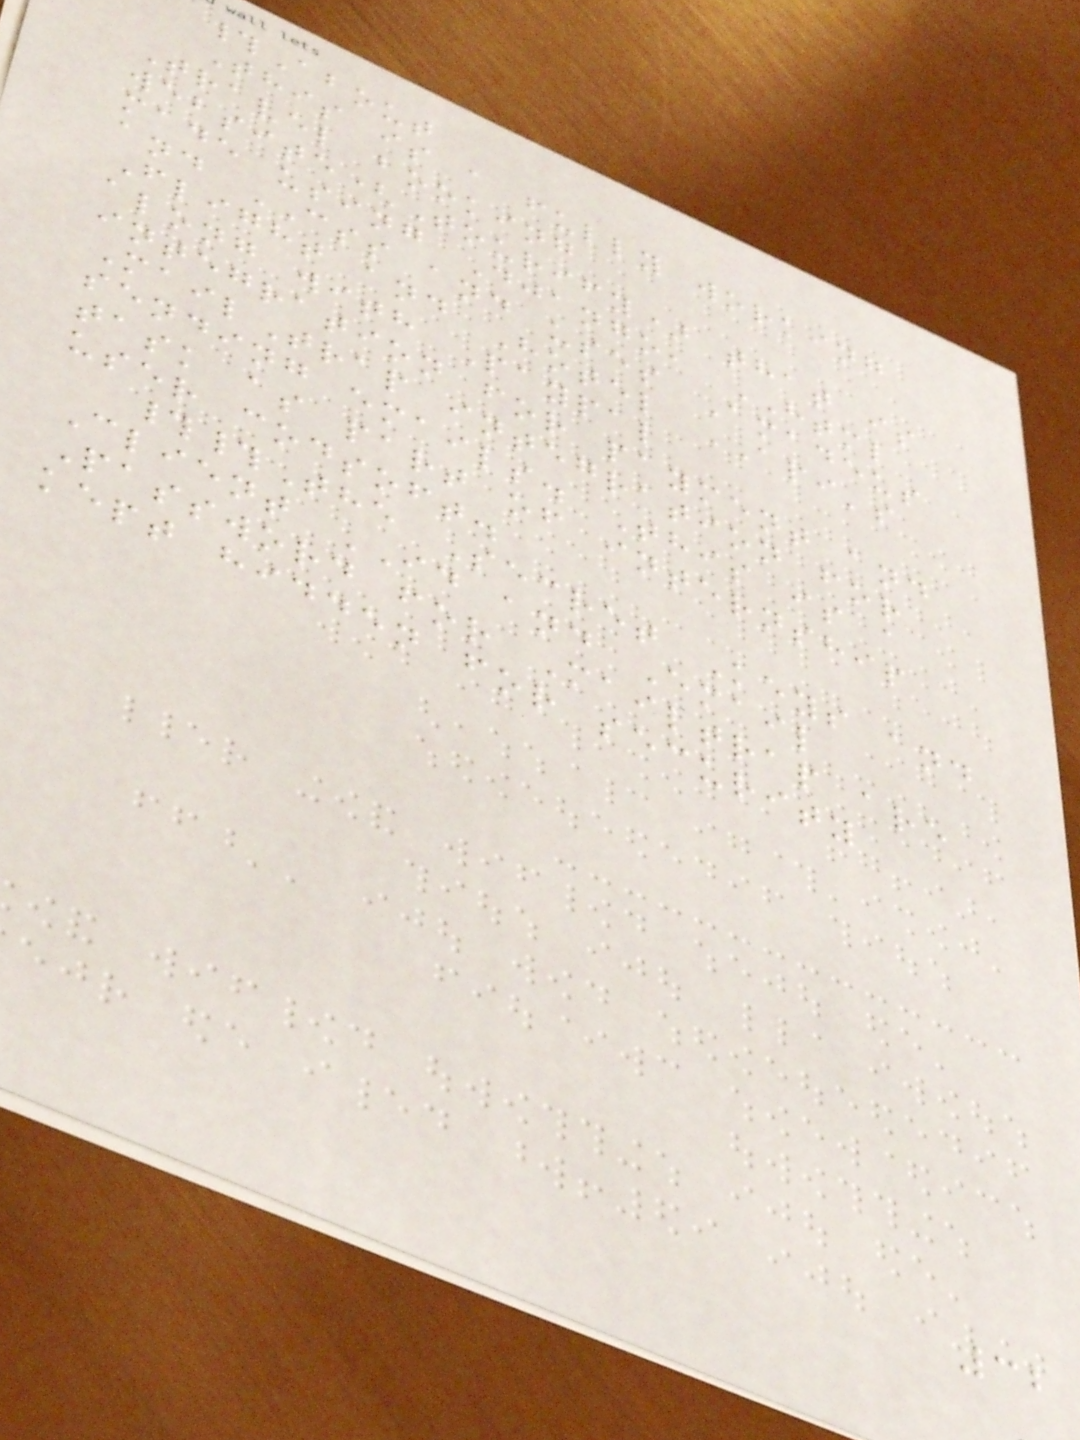#About
This is a fully working
Travel booking
website(Tourify) that is
made using Django, HTML
and CSS and uses Amadeus
Flight and Hotel API's
along with Paypal
integration for payment and
MailTrap integration for
sending emails. This is a
task as part of internship
user codsoft.
##The Secret Keys and
Client ID and Email
Password for Mailtrap are
kept hidden for security
32
